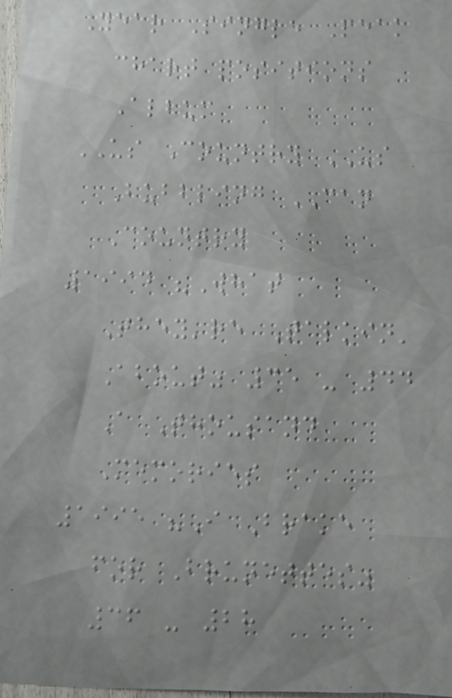Year Single Peak
chart positions
Album
US Country US
Bubbling CAN
Country
1994 "What
They're Talkin'
About" 35 - 44
A Thousand
Memories
1995 "I Brake
for Brunettes"
36 - 28
